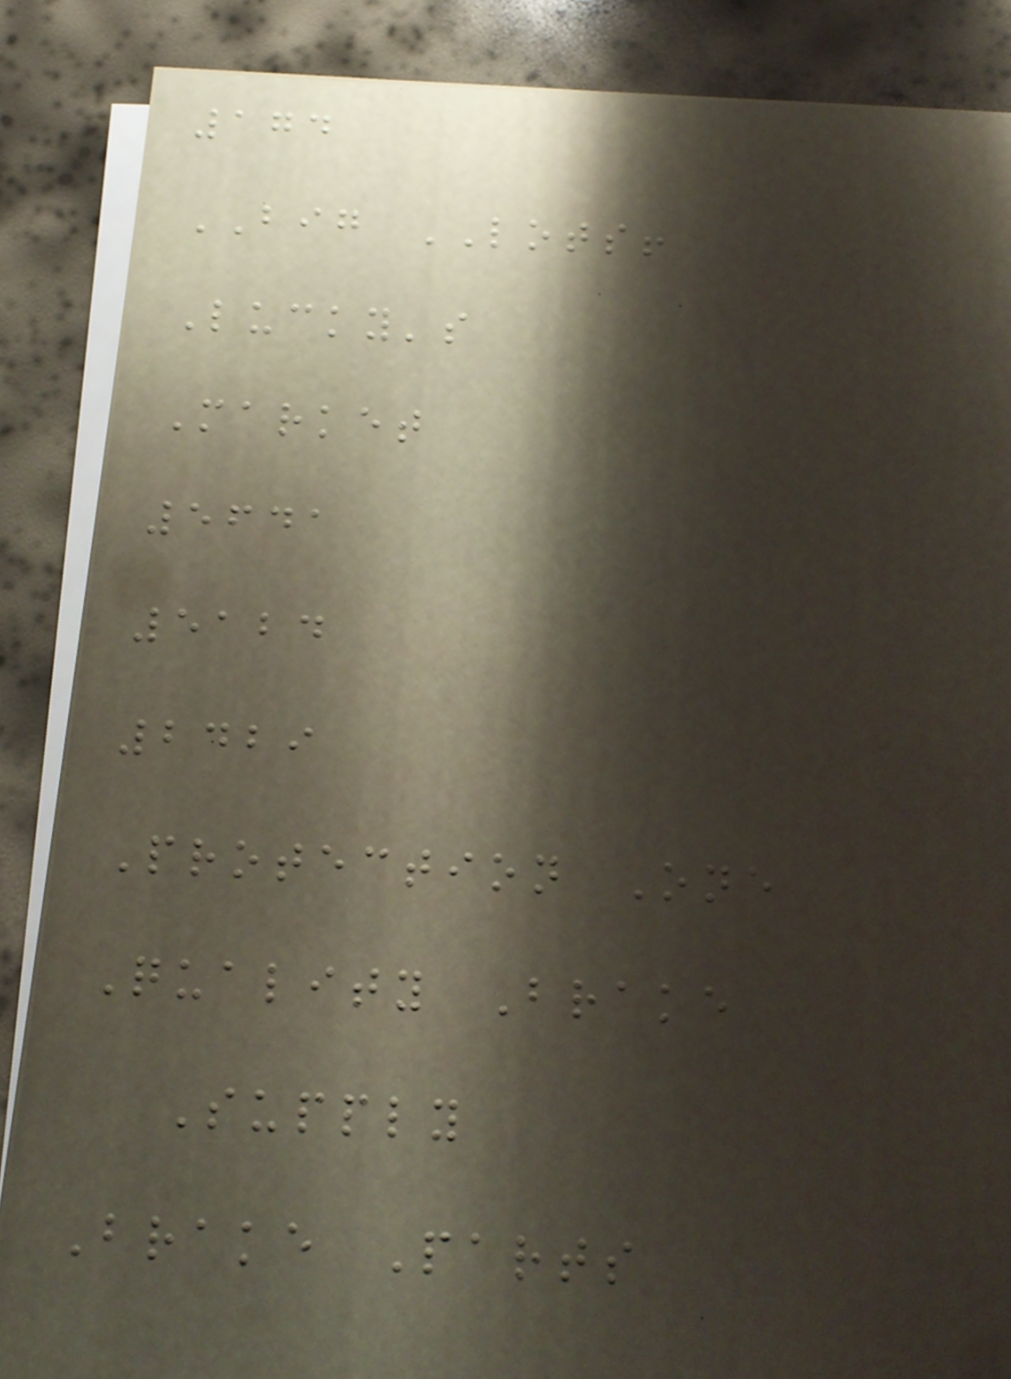174
BIG LOTS!
Lucky's
Market
5641
5124
2429
Protection One
Quality Brake
Supply
Brake Parts
